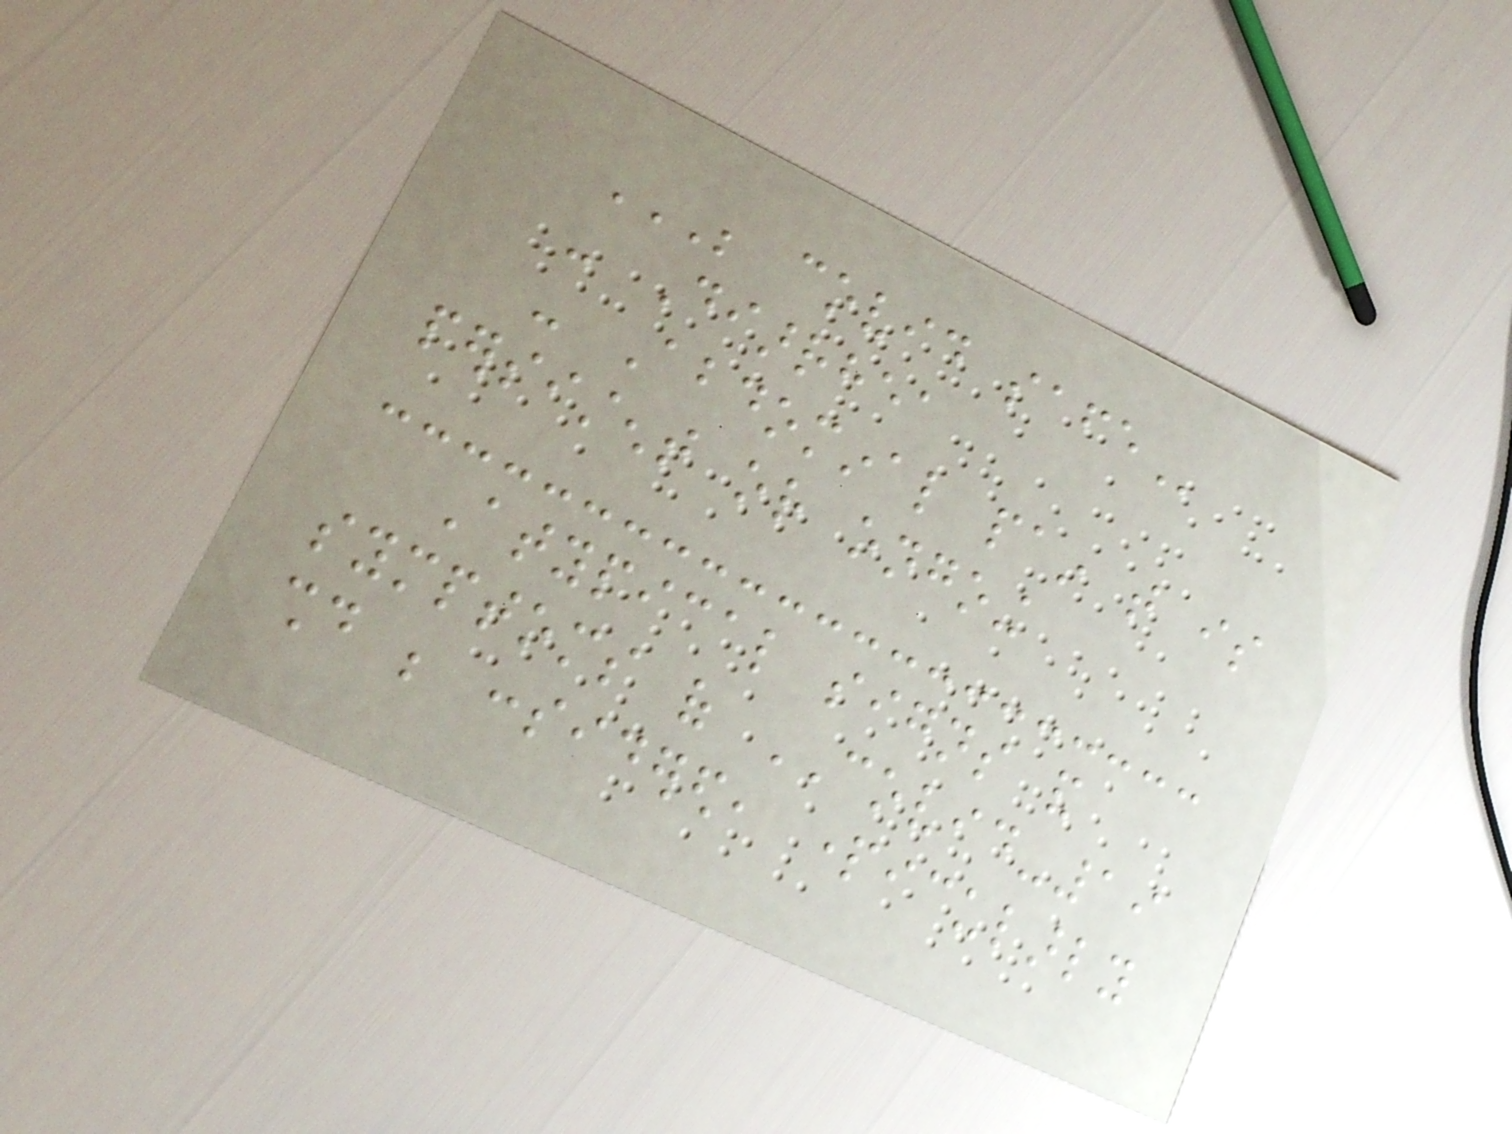BE COVID SAFE
- Diarrhea
- Abdominal pain that is
persistent or ongoing
Atypical signs and
symptoms of COVID-19
should be considered, particularly
